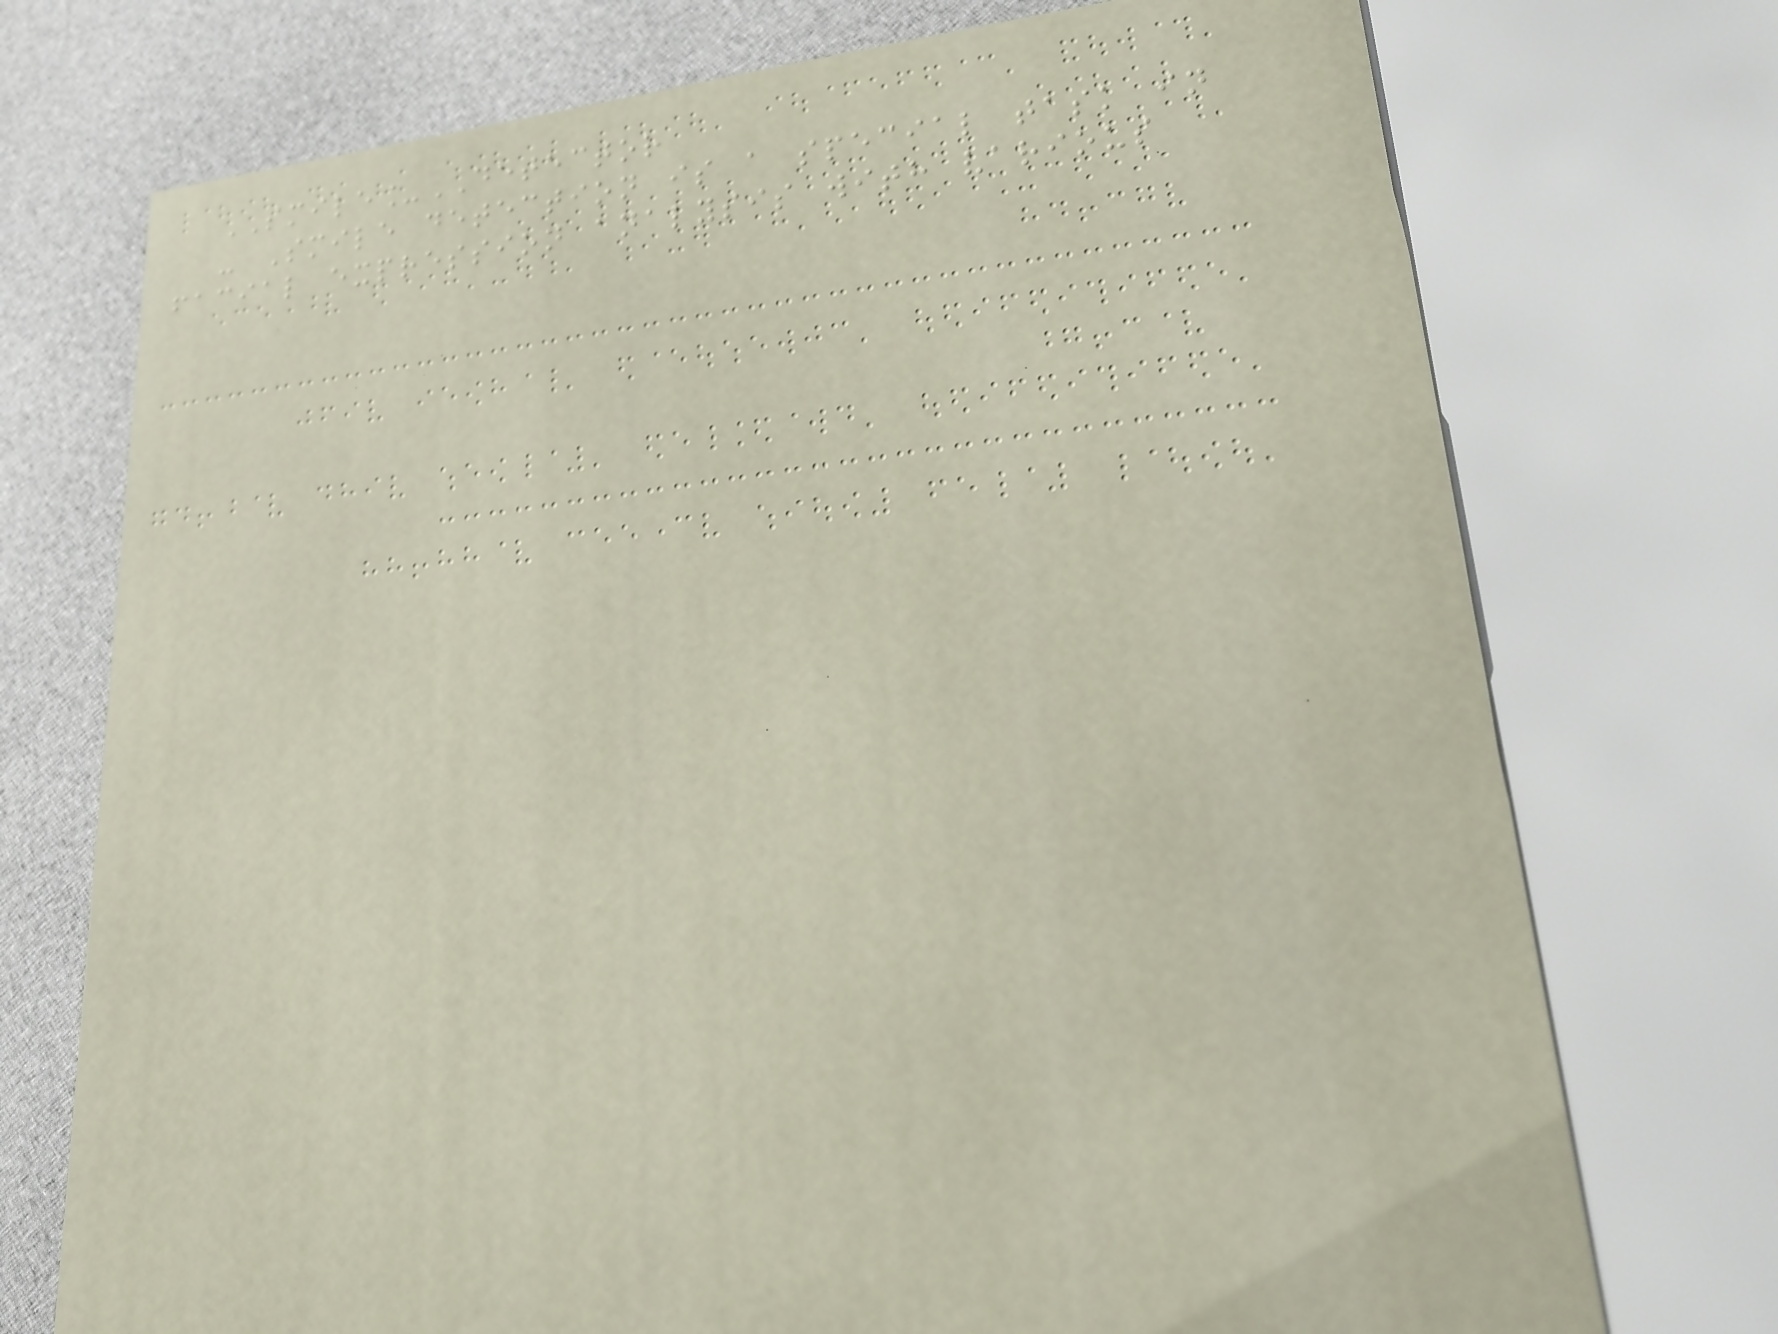SMILE_DETECTOR
- Smile detection is a special task in
facial expression analysis with various
